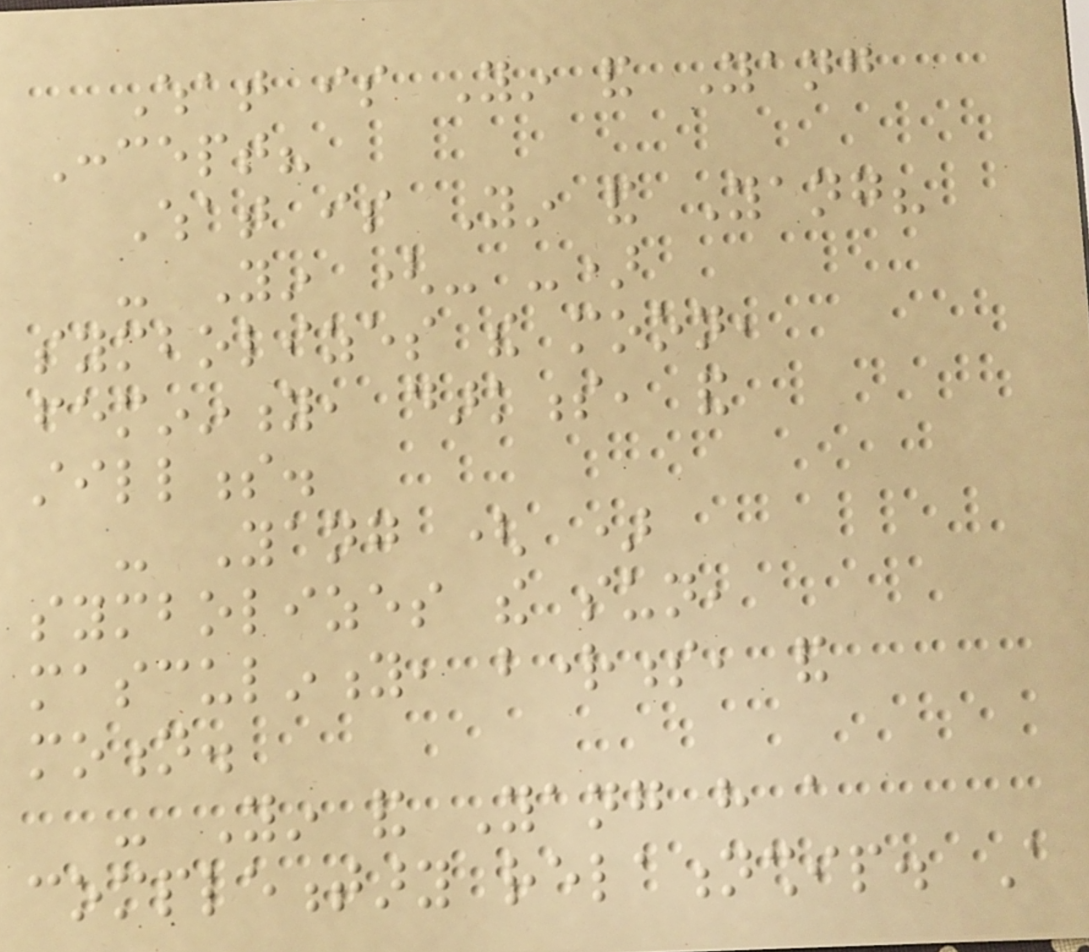What is Yin and Yang
Concept?
What is Yin and Yang?
- Yin (- -)
symbolizes the moon,
femininity, darkness, and
stillness.
- Yang ( )
symbolizes the sun,
masculinity, brightness, and
motion.
- Yin and Yang have a
complementary relationship. A
